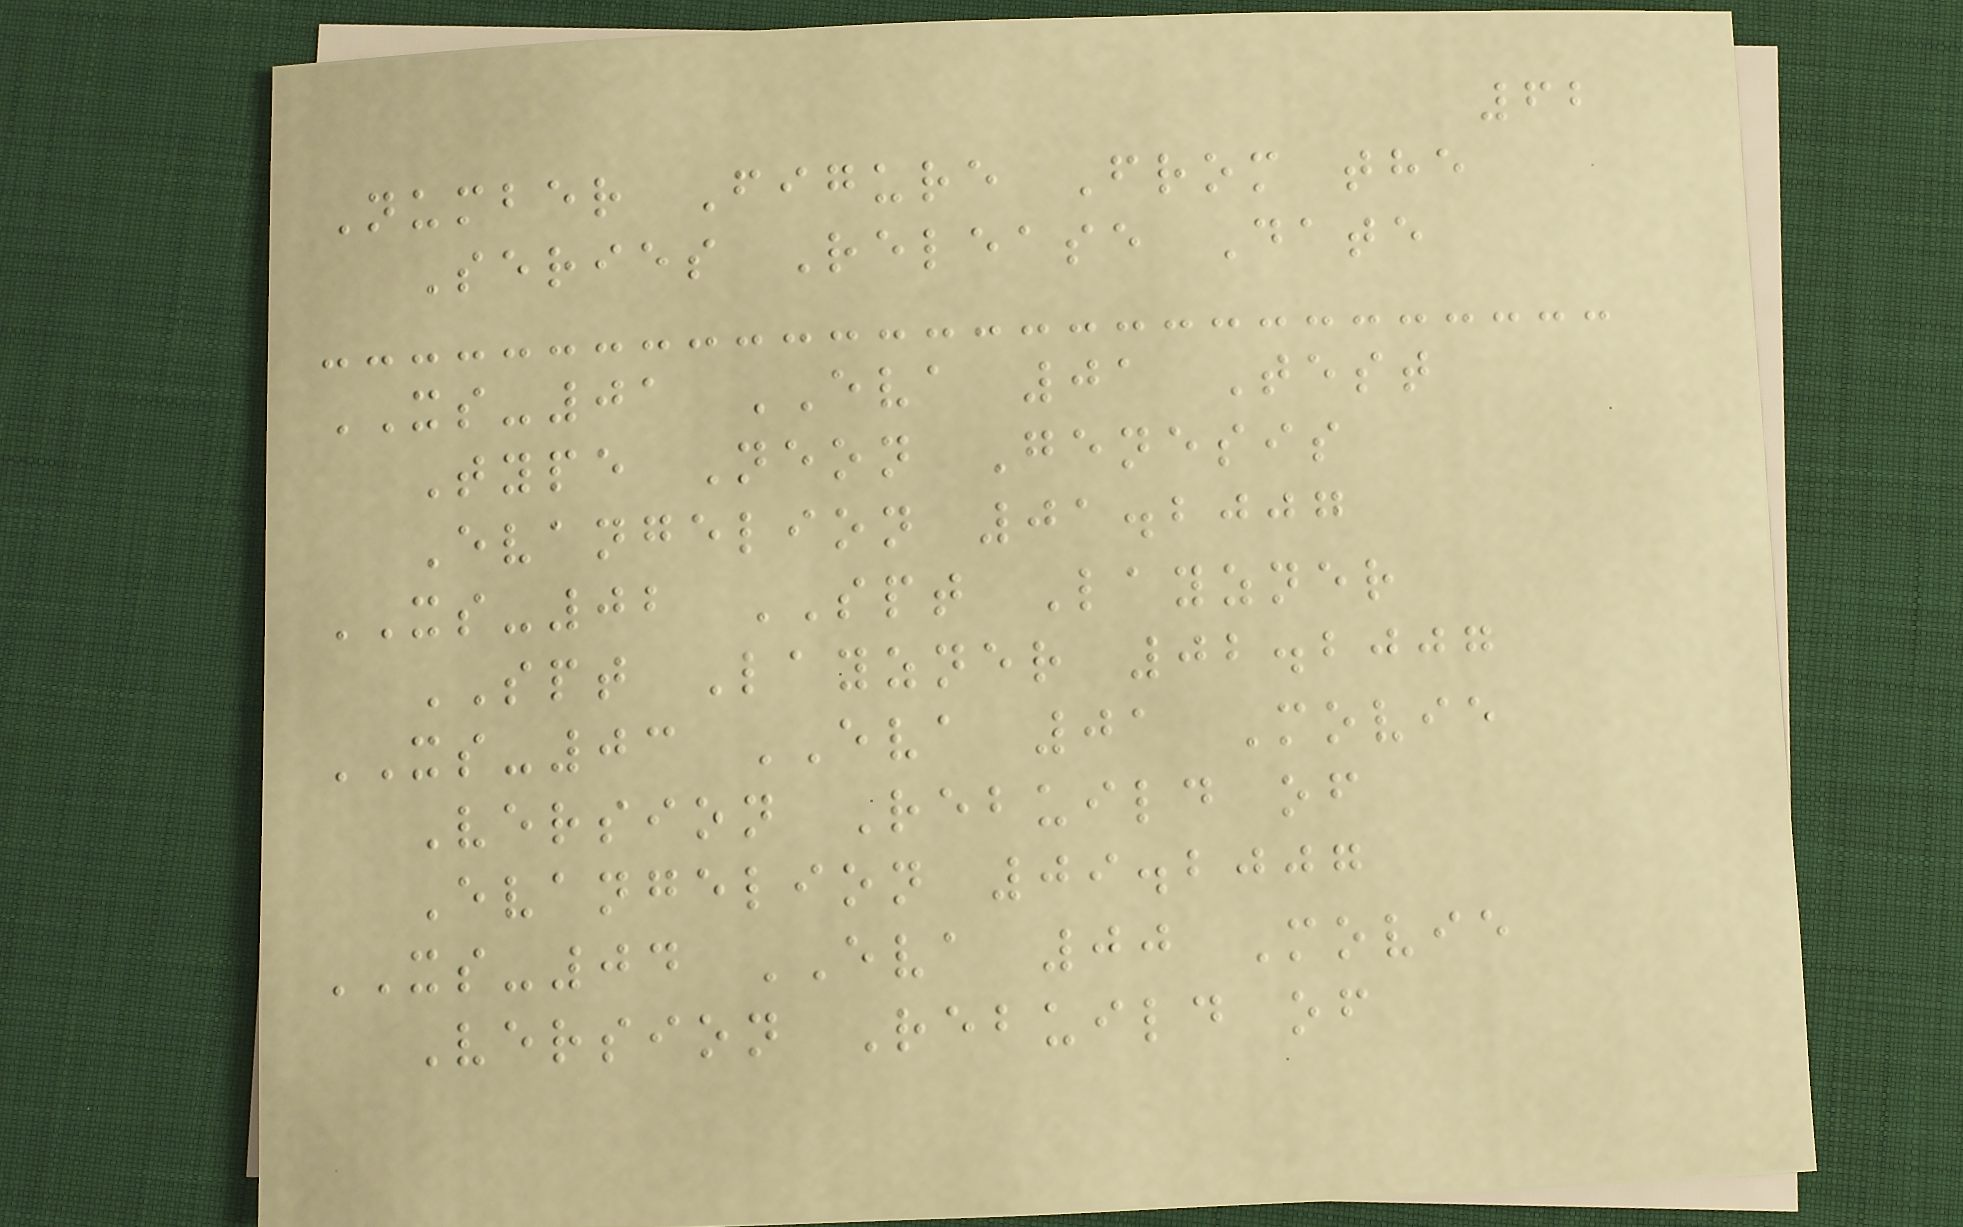62
Number Figure From the
Series Release Date
XS-01 EVA 01 Test
Type Neon Genesis
Evangelion 01.2007
XS-02 SPT Layzner
SPT Layzner 02.2007
XS-03 EVA 01 Movie
Version Rebuild of
Evangelion 09.2007
XS-04 EVA 00 Movie
Version Rebuild of
